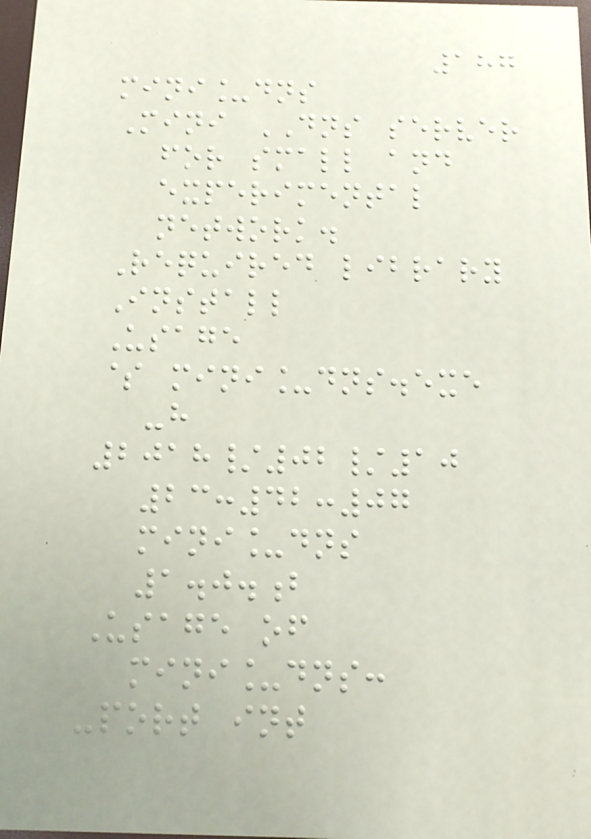187
mini_dns
Mini DNS server
for small and
experimental
network.
Required library
Install
Usage
$ mini_dns.exe
-h
2018/02/10
23:42:07
mini_dns
1.0.b
Usage of
mini_dns:
-port int
